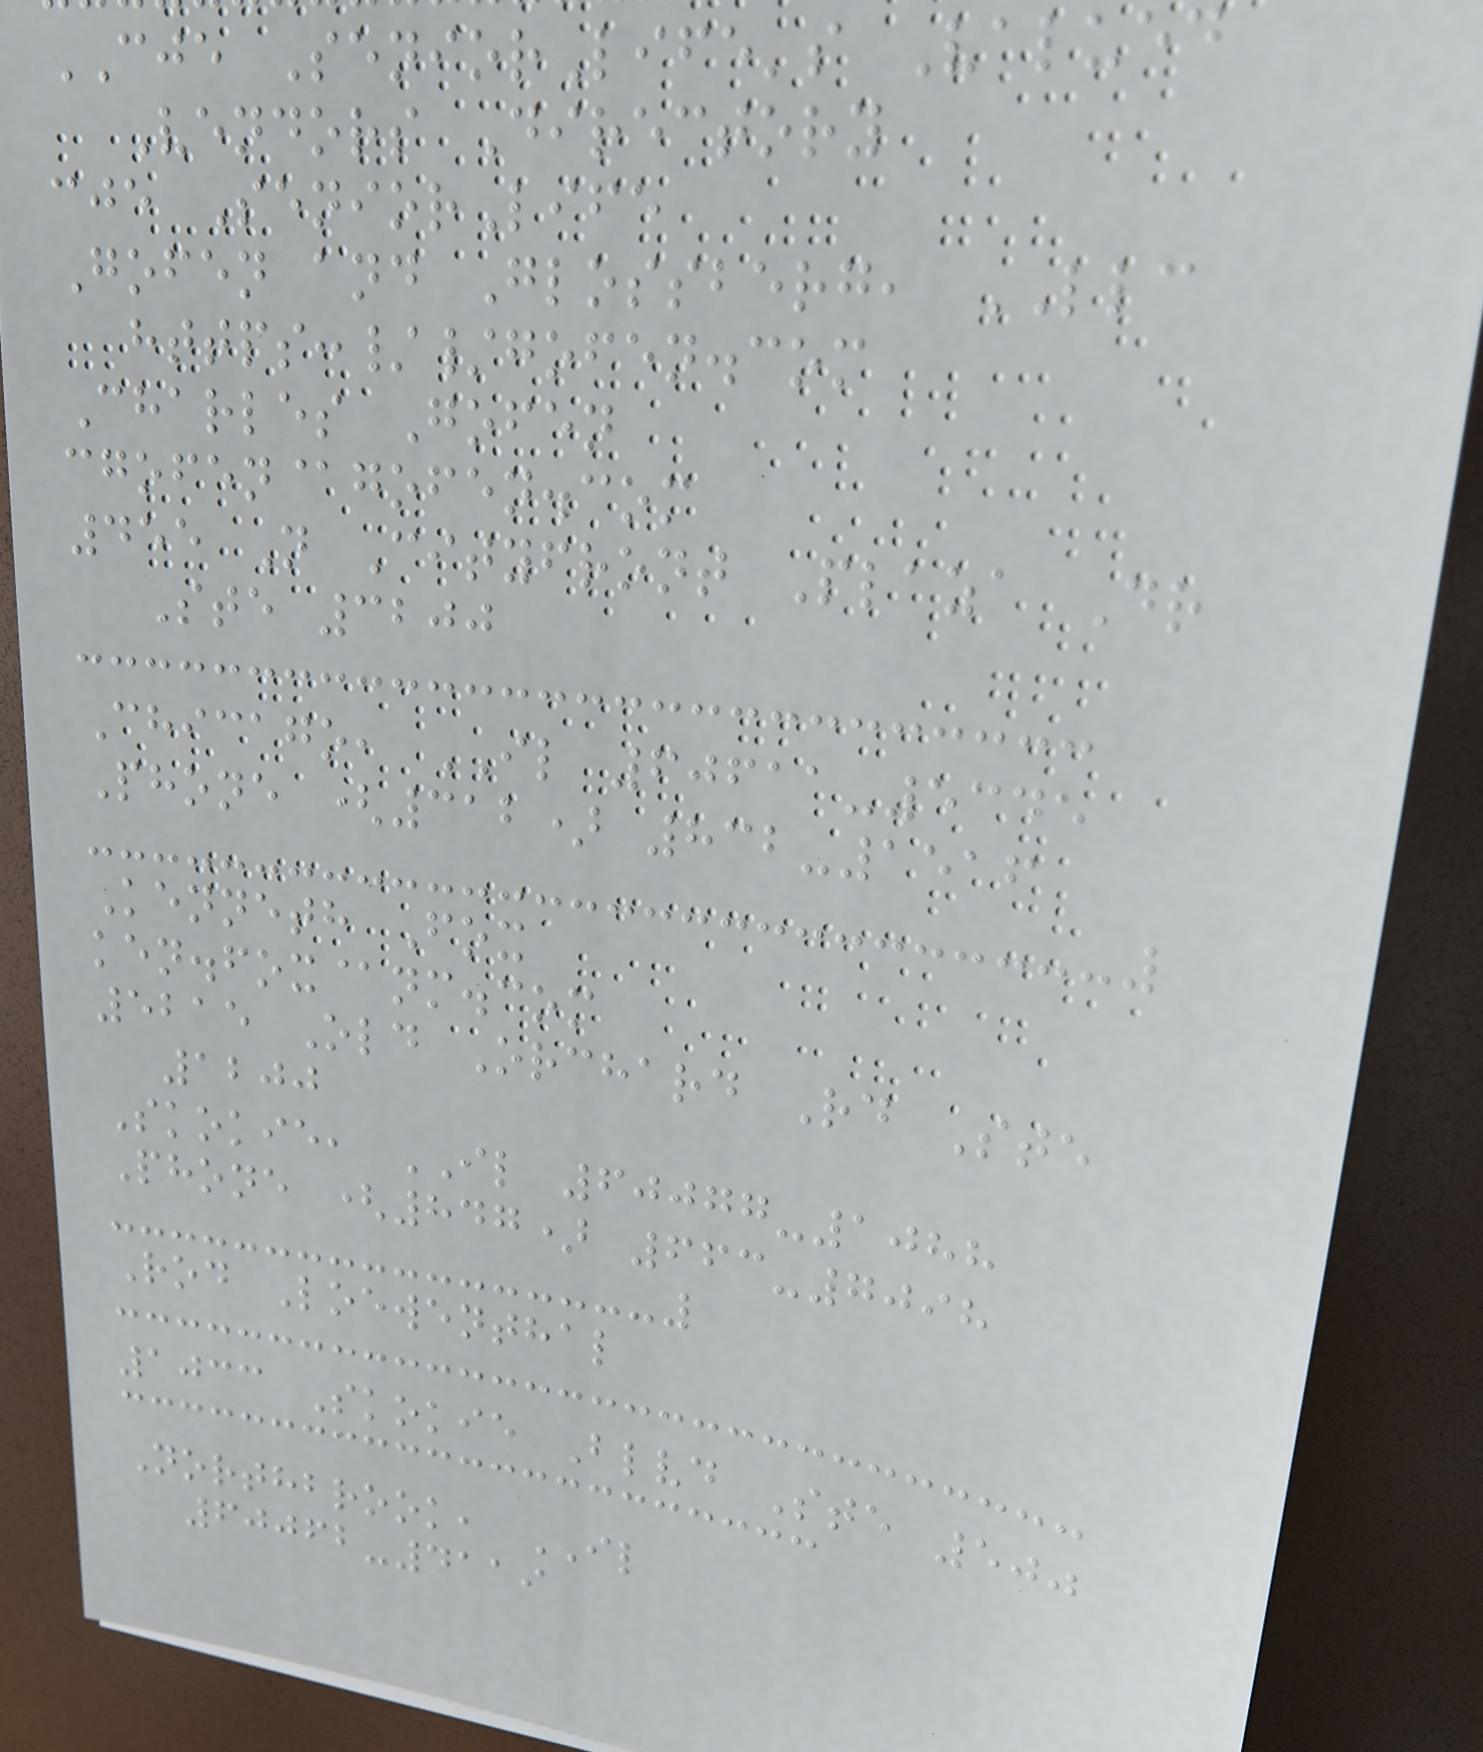CJE SeniorLife's Valued
Vendors Directory
cje SeniorLife
Gofen and Glossberg, LLC
https://gofen.com
Charles Gofen
cgofen@gofen.com
455 N Cityfront Plaza Dr
Ste 3200
Chicago, IL 60611-5345
Phone (312) 832-1516
Kenneth Fox
ken.fox@nm.com
5215 Old Orchard Rd Ste
1200
Skokie, IL 60077-1088
Phone (847) 663-7098
Rod Loewenthal
1033 Skokie Blvd Ste 500
Northbrook, IL
60062-4119
